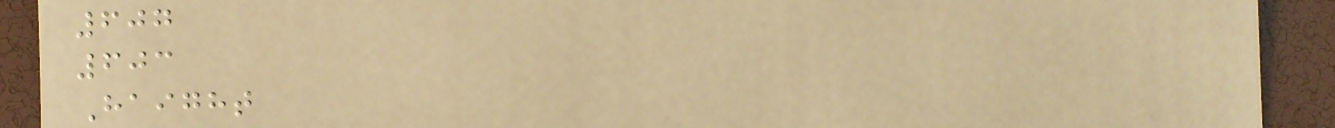607
603
Haight
